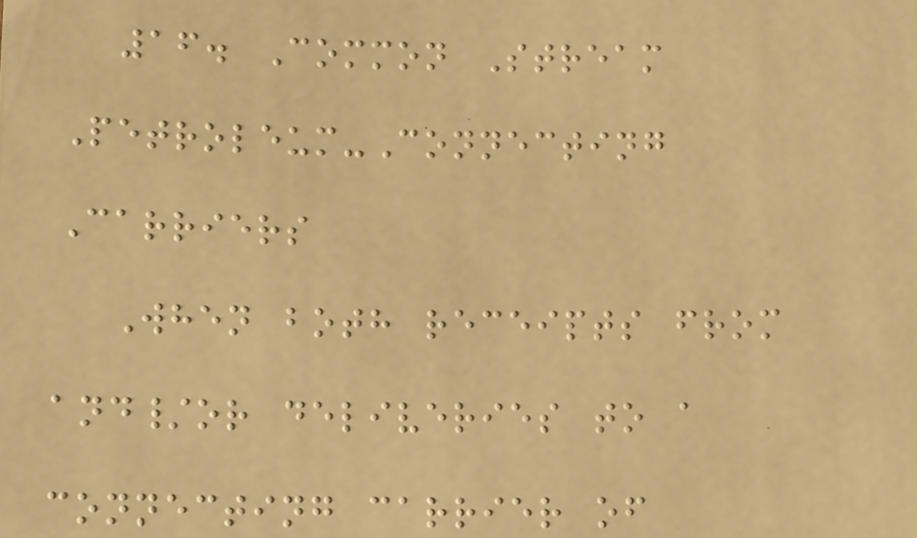16. Common Stream
Petroleum-Connecting
Carriers
When both receipts from
and/or deliveries to a
connecting carrier of
